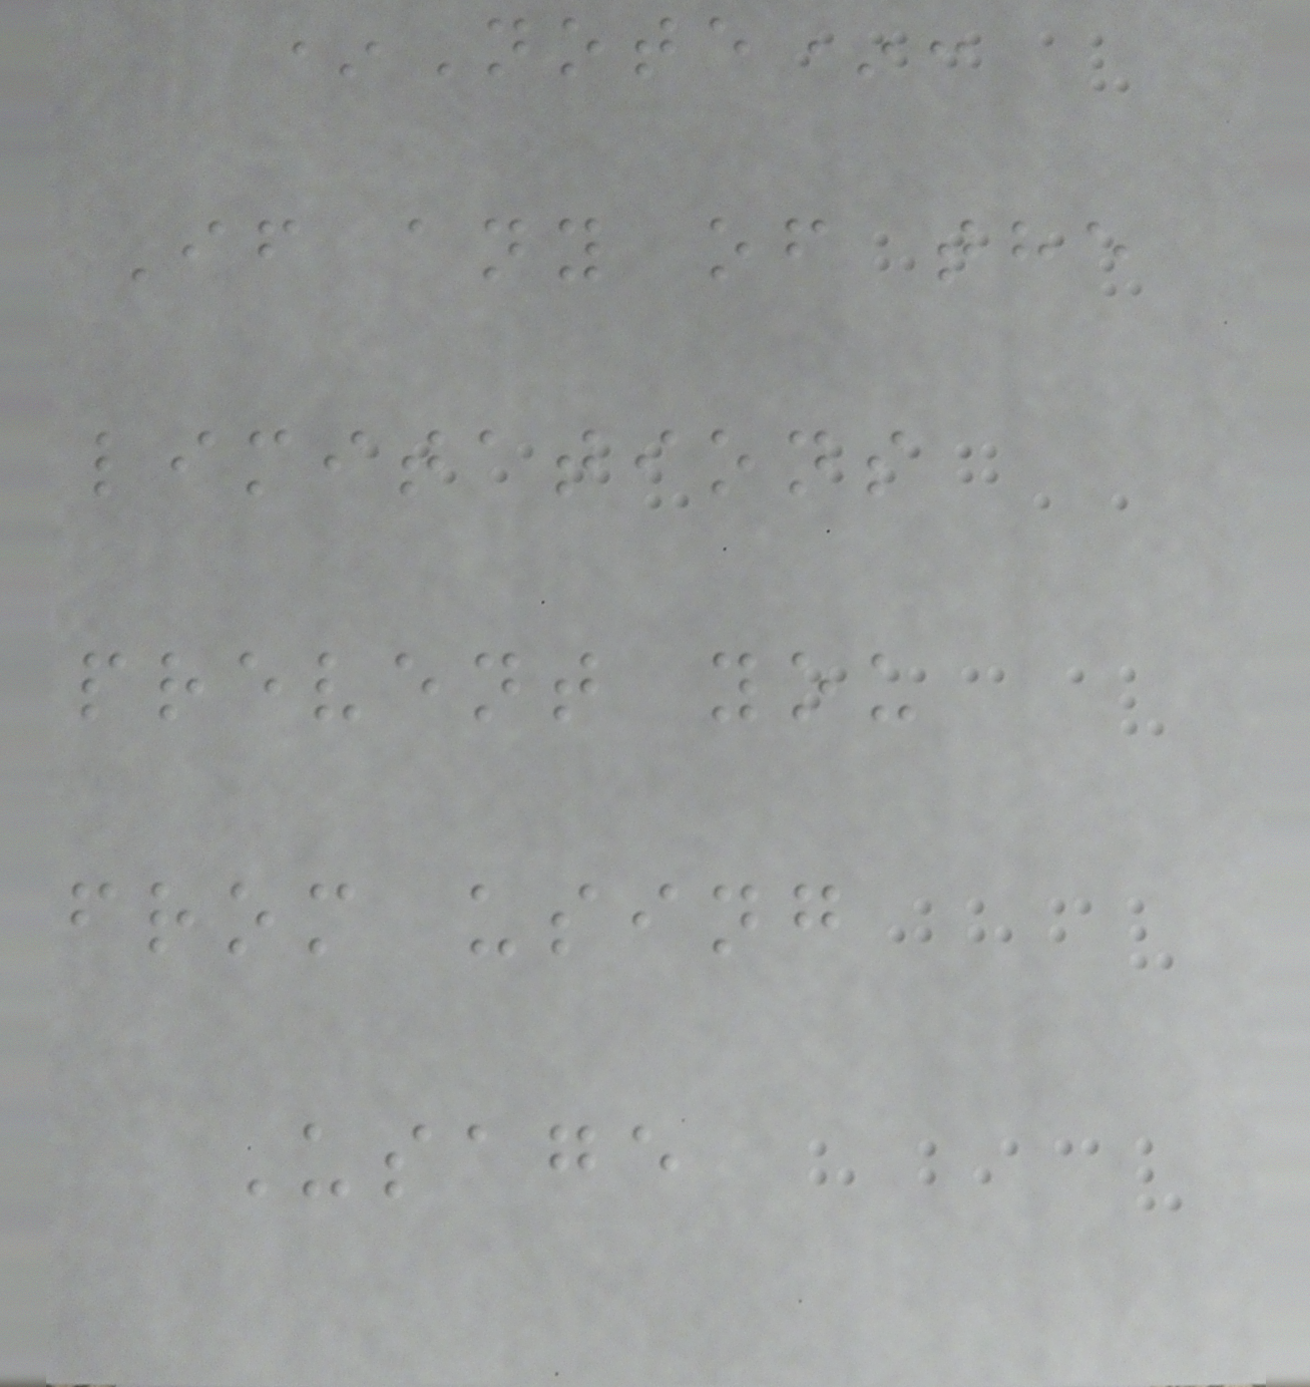*Note*:
If any of the
limitations
prevent you
from using
Usage
